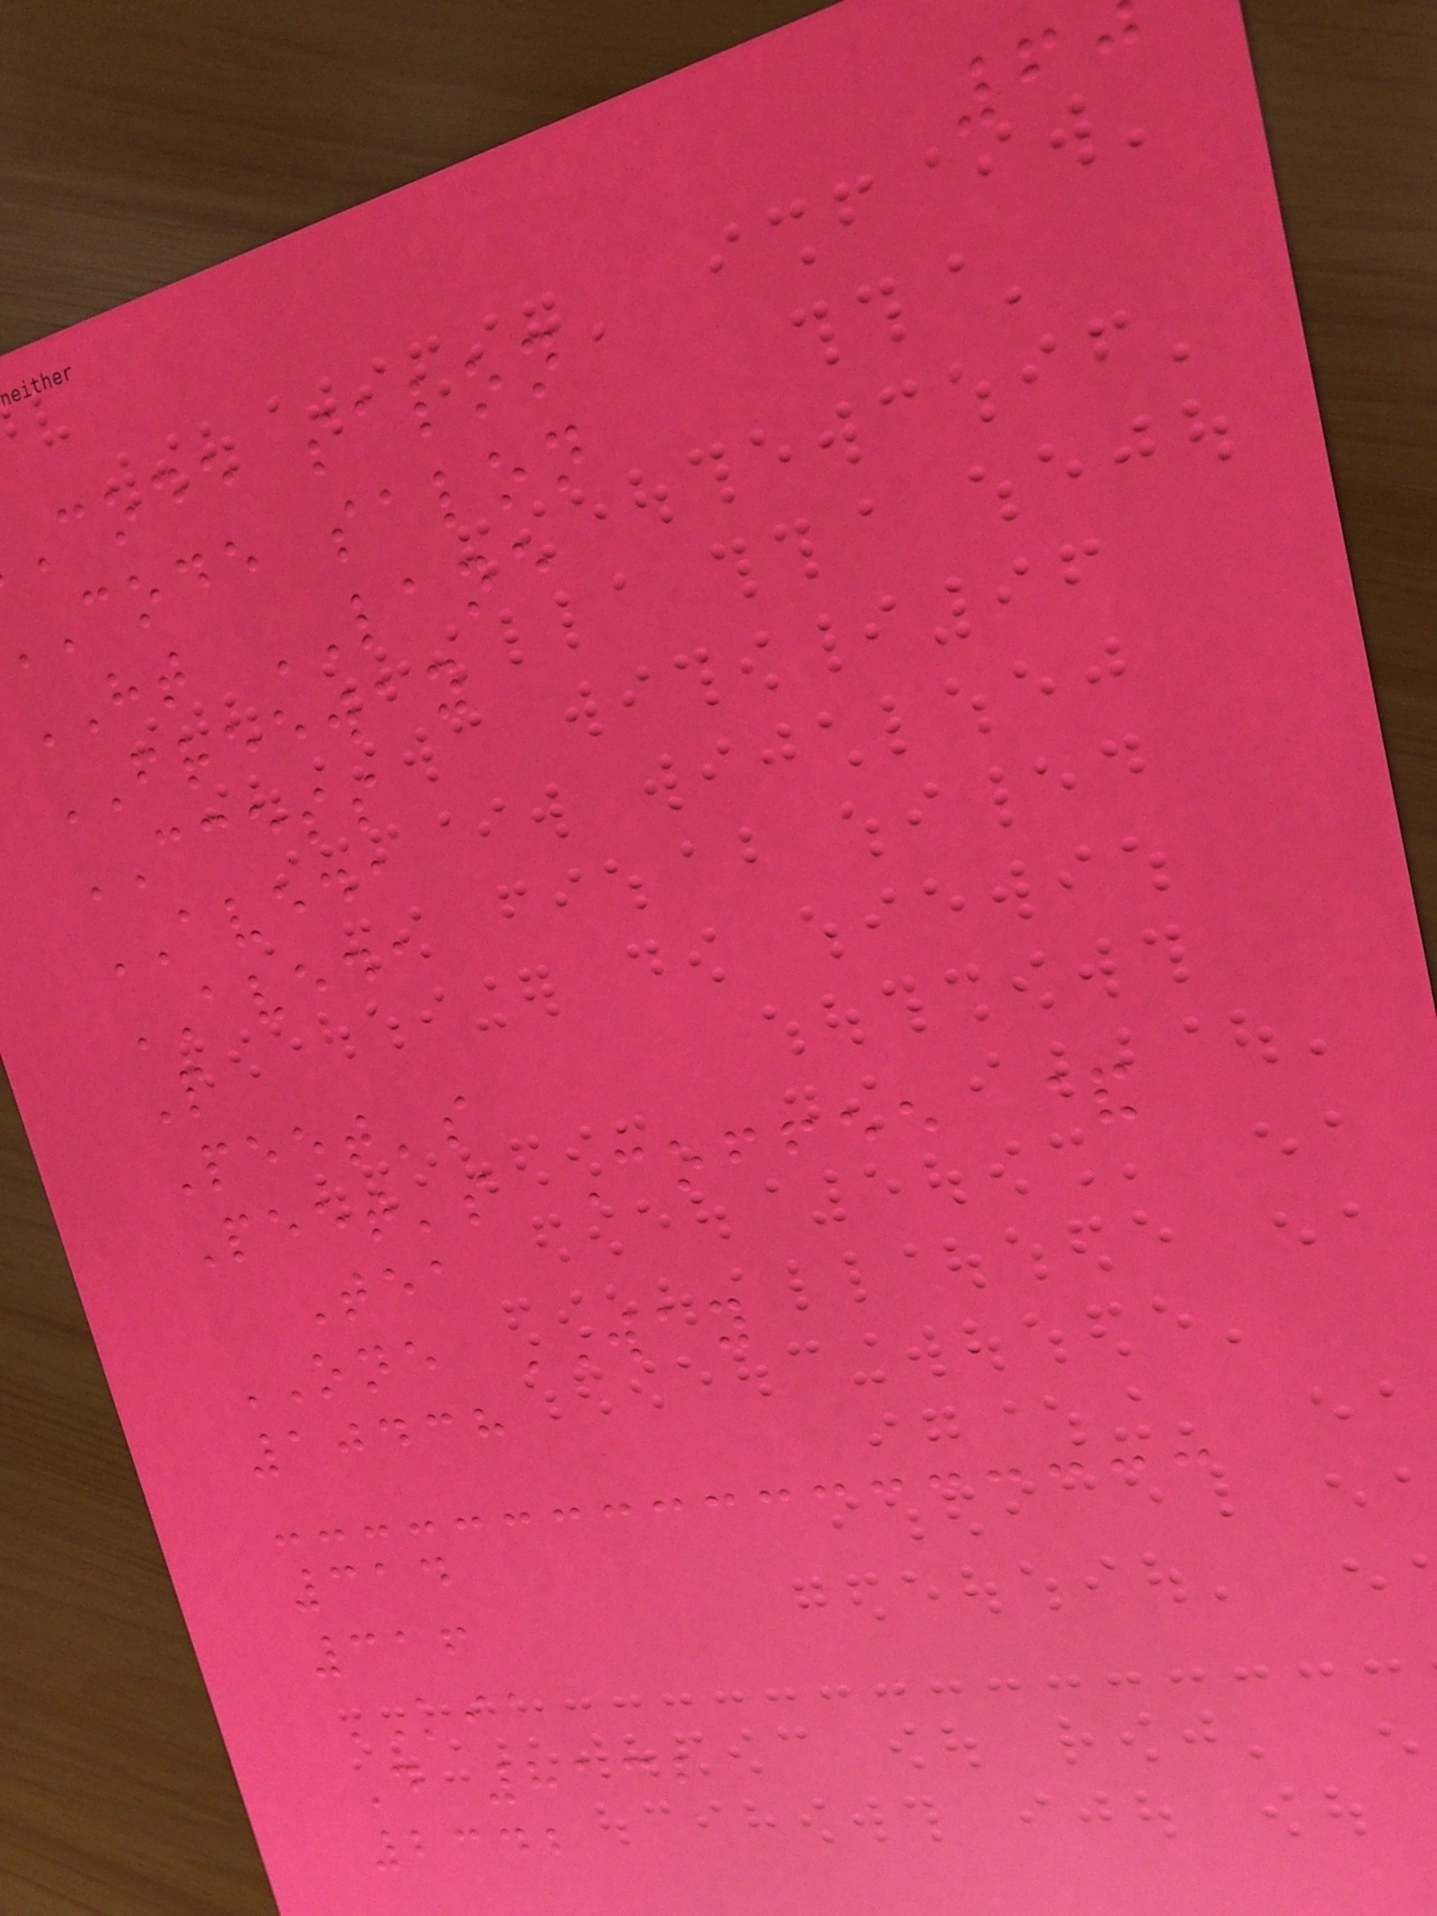code salon
code salon
HT LANE
FREEWAY
CCESS
AVEDA
AVEDA
P
Peet's
Peet's Coffee &
Tea
ONE WAY
10438
314
316
KIA
D 8132
2342
